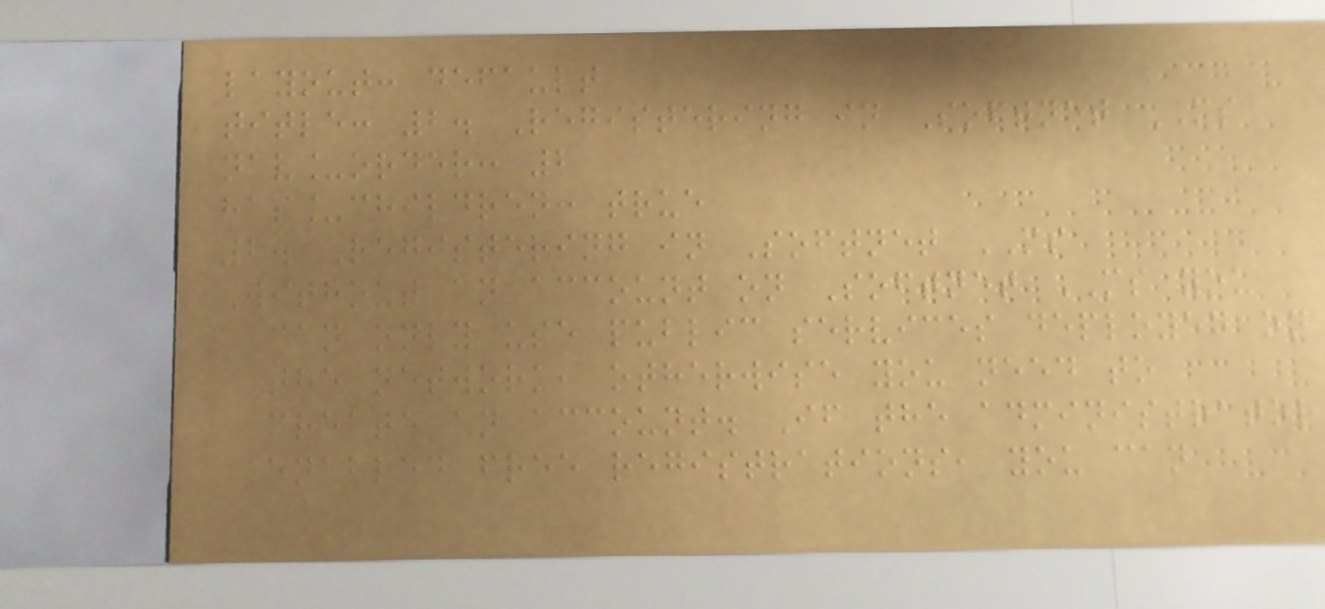layout: default
title: 2. Registering in Softnet MS
nav_order: 2
has_children: true
2. Registering in Softnet MS
Without an account on Softnet MS you
can only use public services deployed on
the network, otherwise you need to
create an account. If the administrator
enabled free registrations, you can
